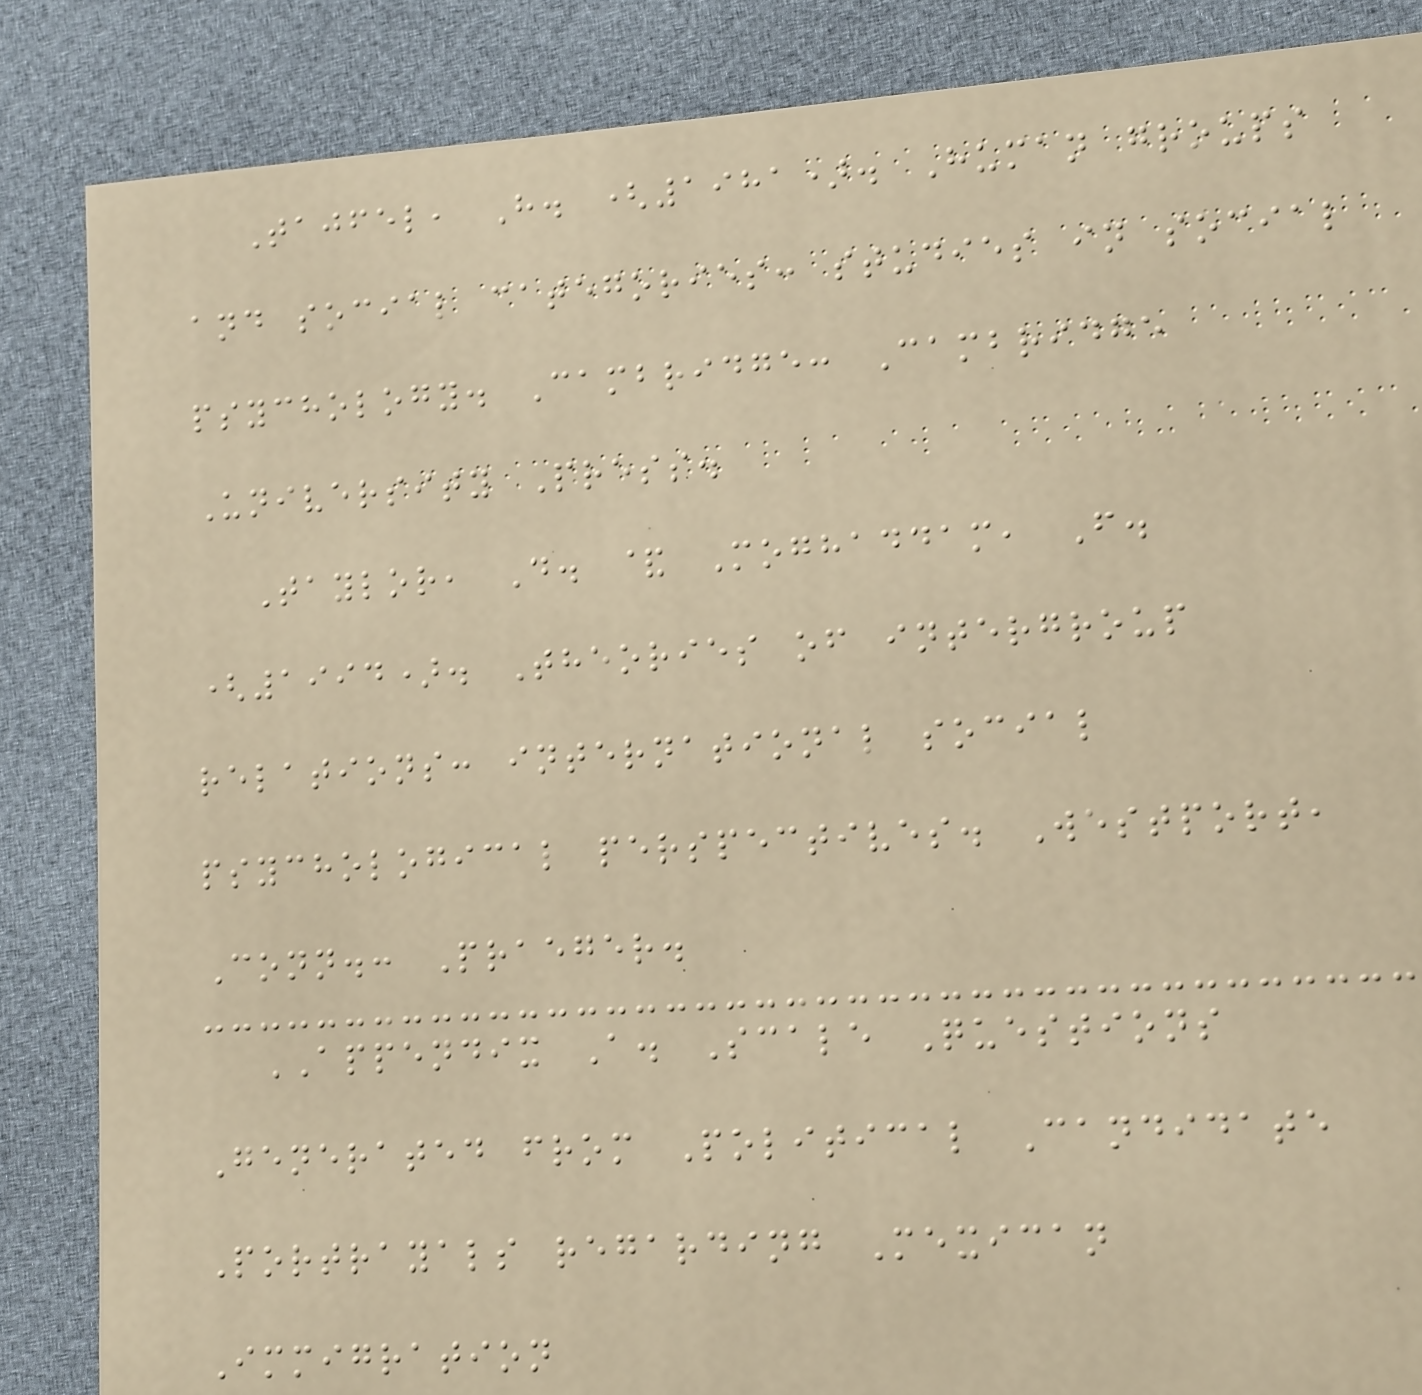Tajfel, H. (1981). Human groups
and social categories: studies in social
psychology. Cambridge: Cambridge
University Press.
Taylor, D. & Moghaddam, F.
(1994). Theories of intergroup
relations: international social
psychological perspectives. Westport,
Conn.: Praeger.
APPENDIX A. Scale Questions
Generated from Political Candidate
Portrayals regarding Mexican
Immigration
